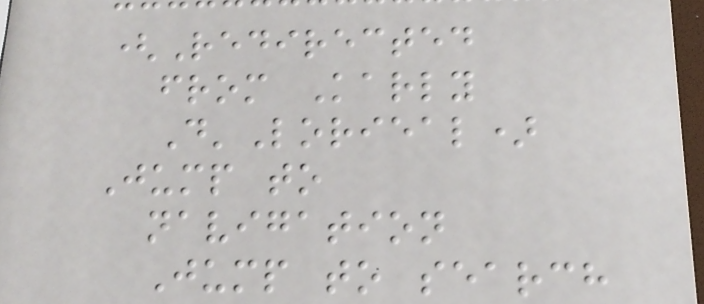(Redirected
from Karly
D'Lorieal)
Jump to
navigation
Jump to search
